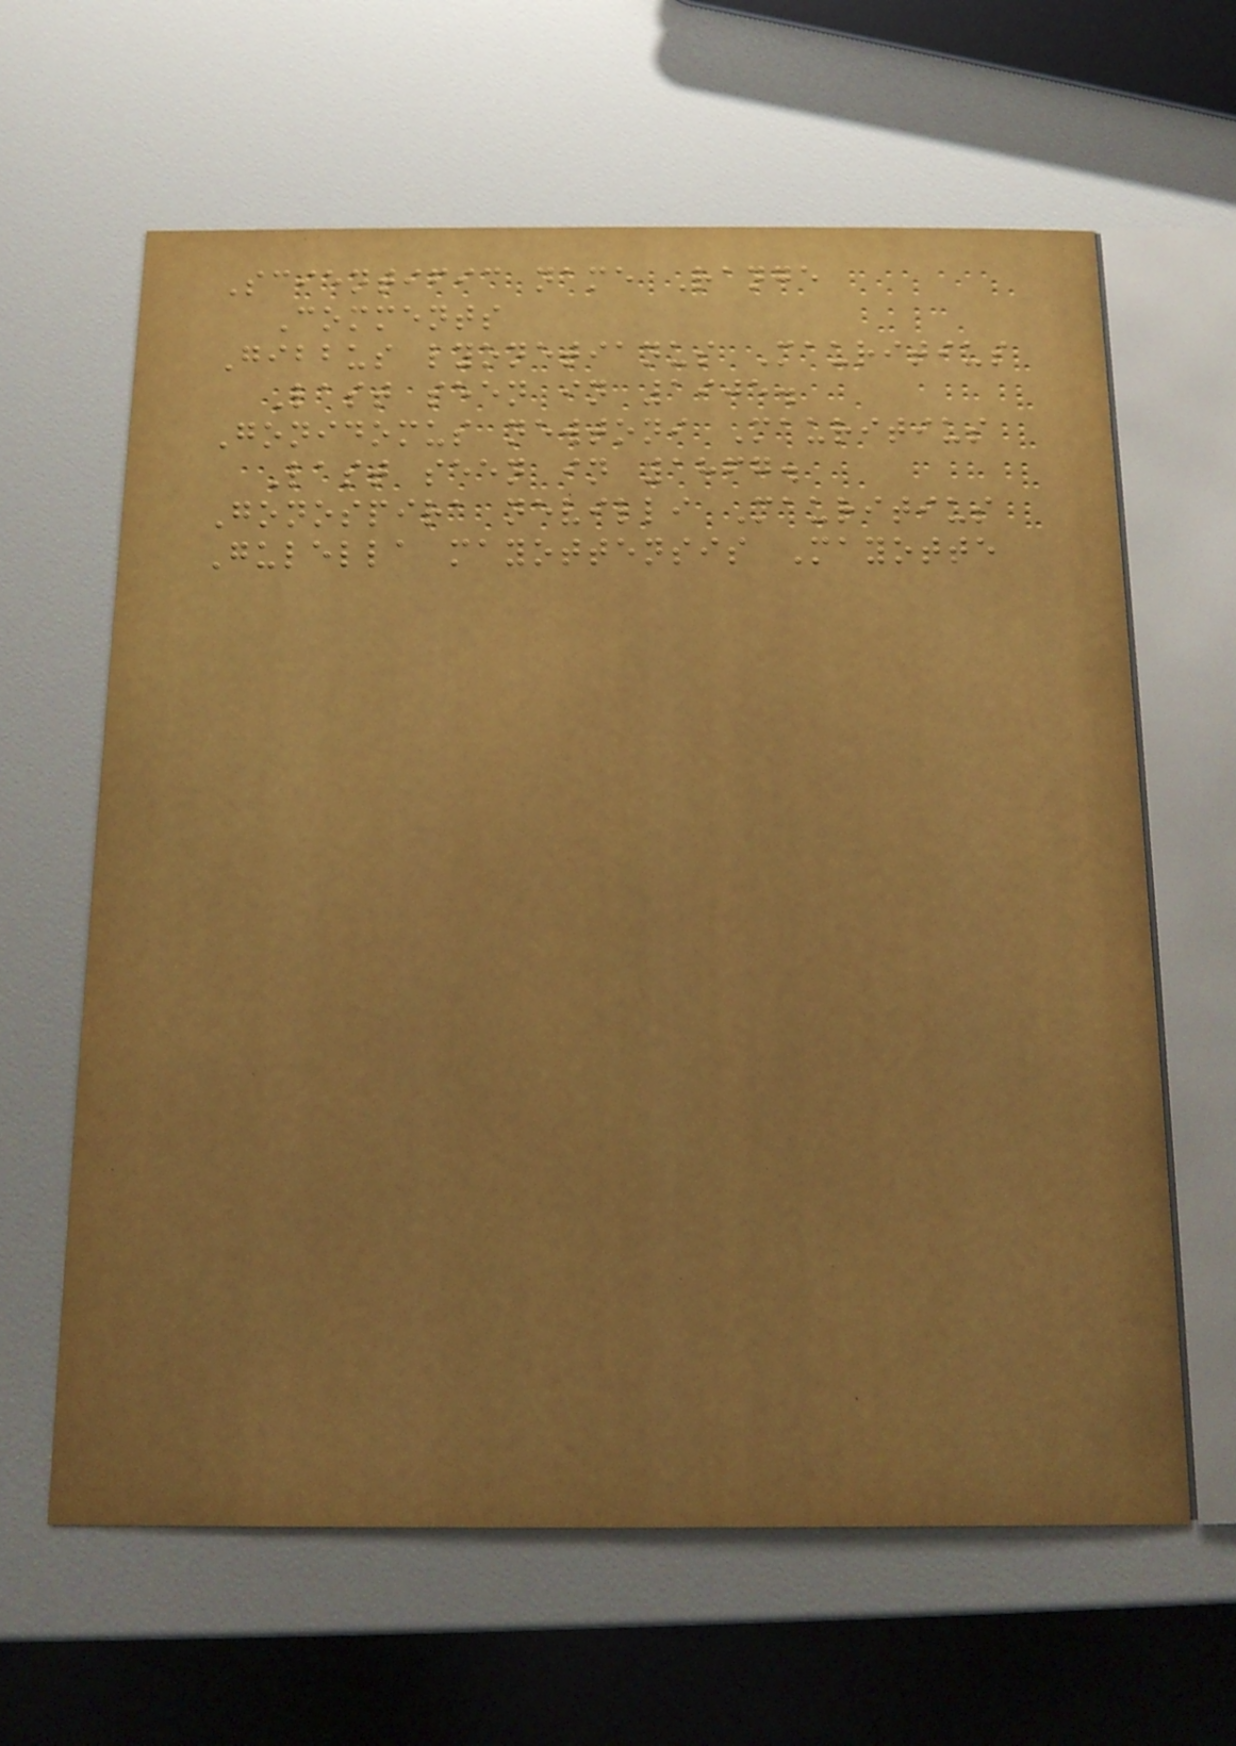Scientific name Range
Comments
Gibbus lyonetianus Mauritius
Last seen in 1905.
Gonidomus newtoni Mauritius
Last seen in 1867.
Gonospira nevilli Mauritius
Gulella mayottensis Mayotte
